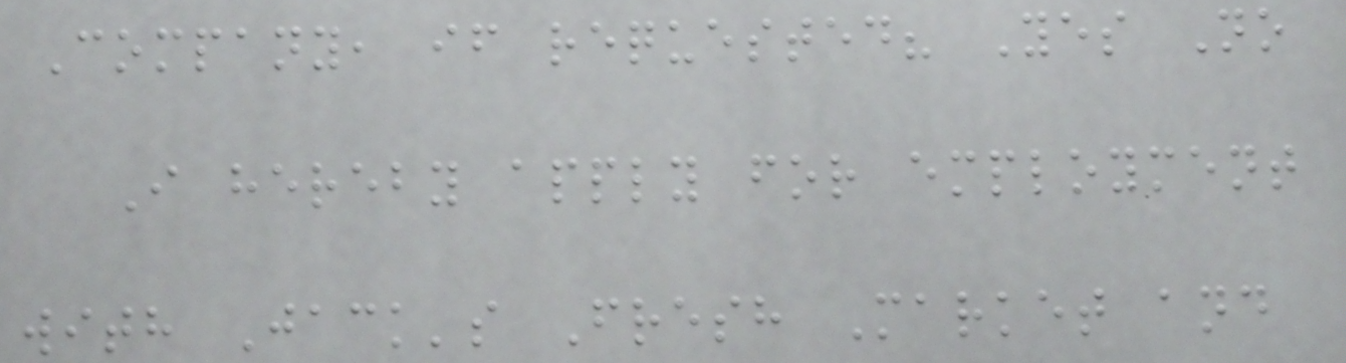Company, if requested? Yes No
I hereby apply for employment
with Jack's Fresh Market and
